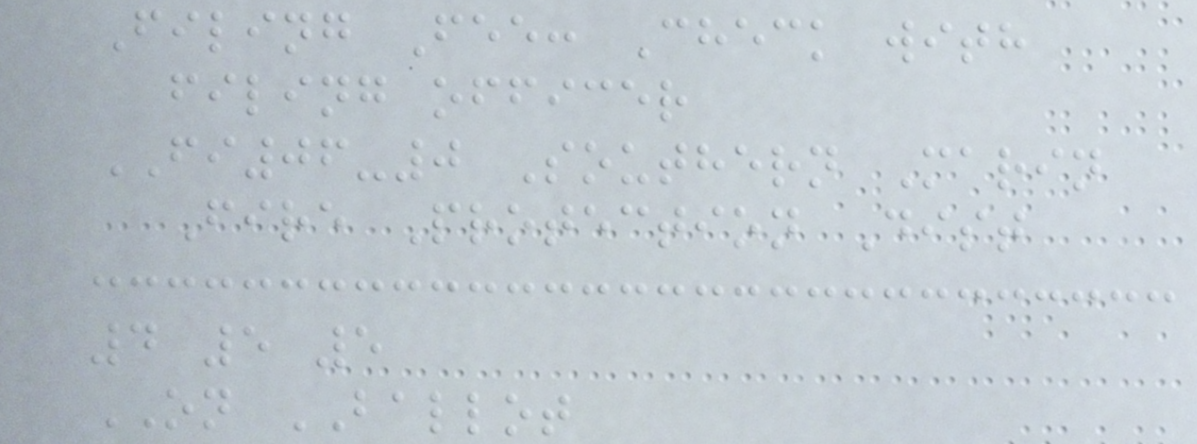Filing Fee: Check with
filing officer
FI06-0 Southern Marin
Fire Protection Dist
4 5 5
ON BALLOT
